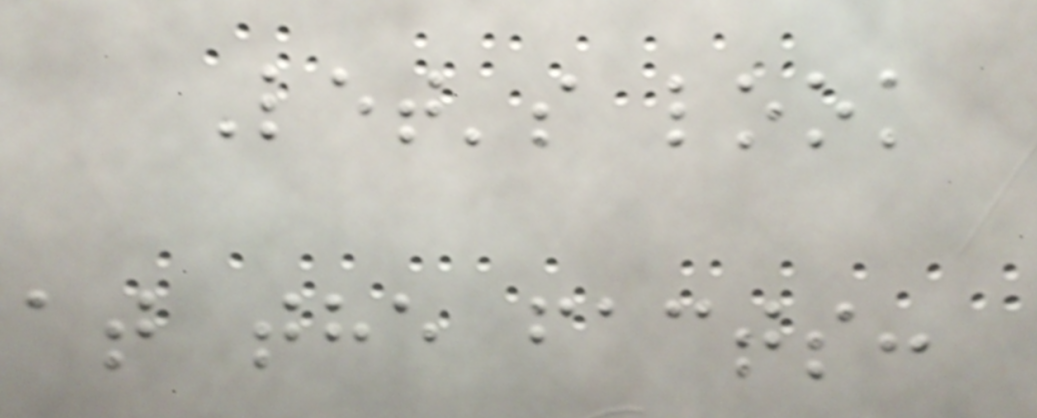Let's look
at the facts:
